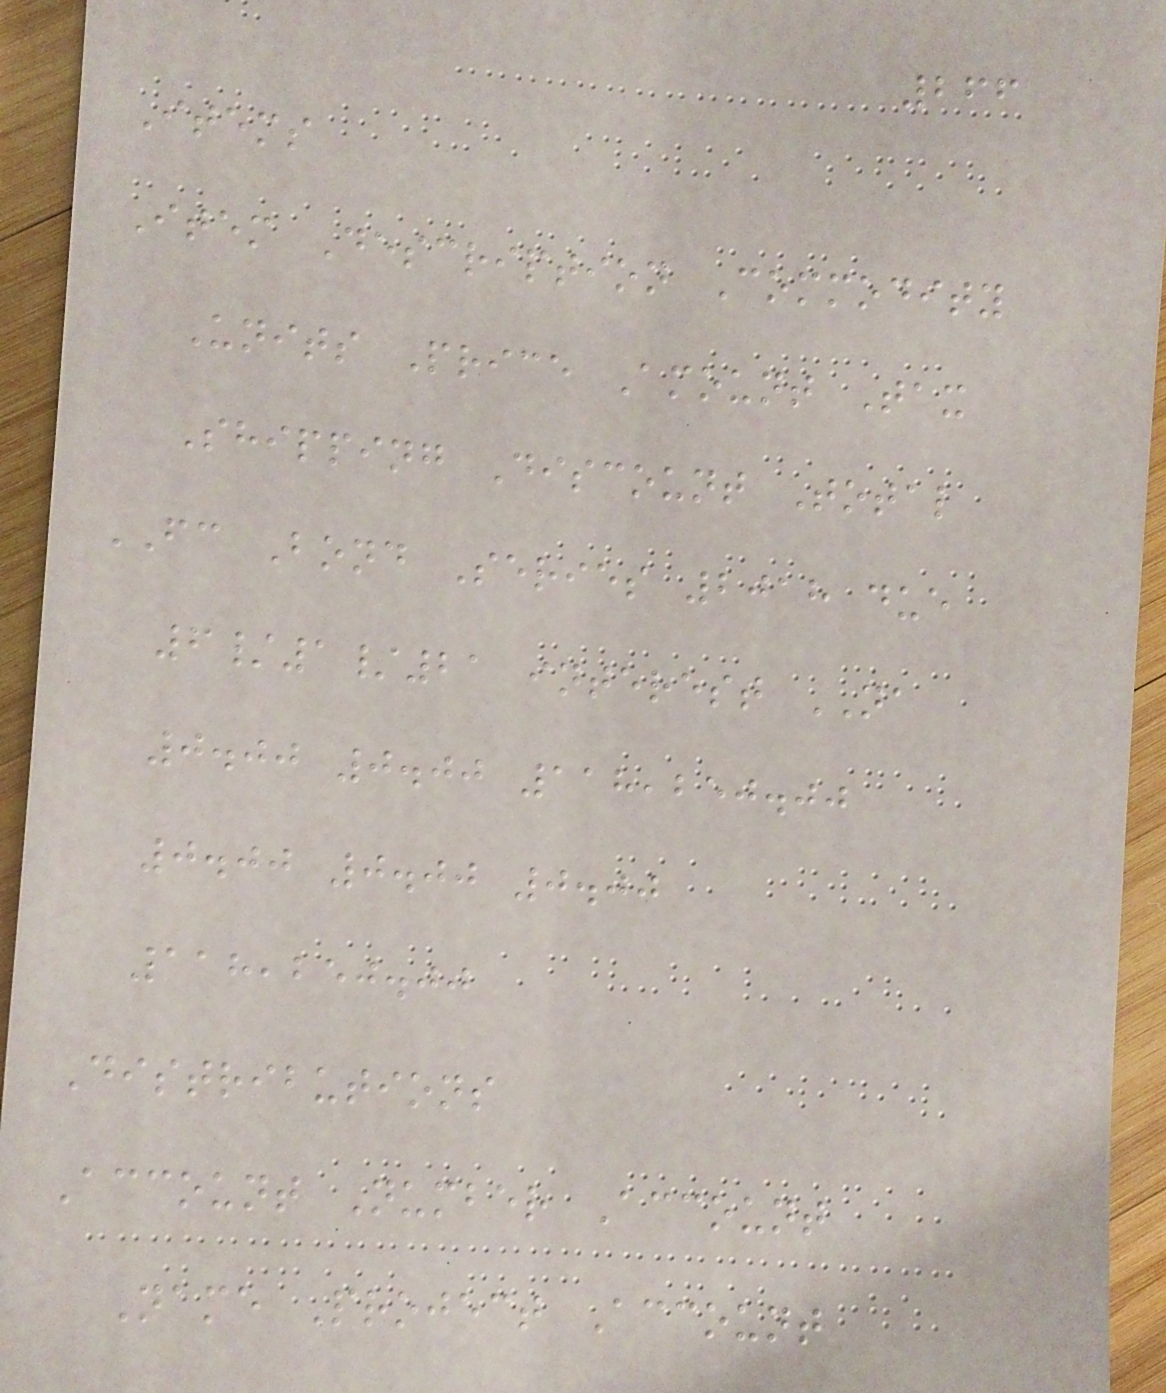266
Items
Item Description Commodity
Units Price Amount Tax
Shipping Discount Total
FC Bond Series 2018 due
6/1/21 interest NA
0.00 0.00 118,250.00
0.00 0.00 0.00
118,250.00
Distributions
Account Number Account
Name Project Account
